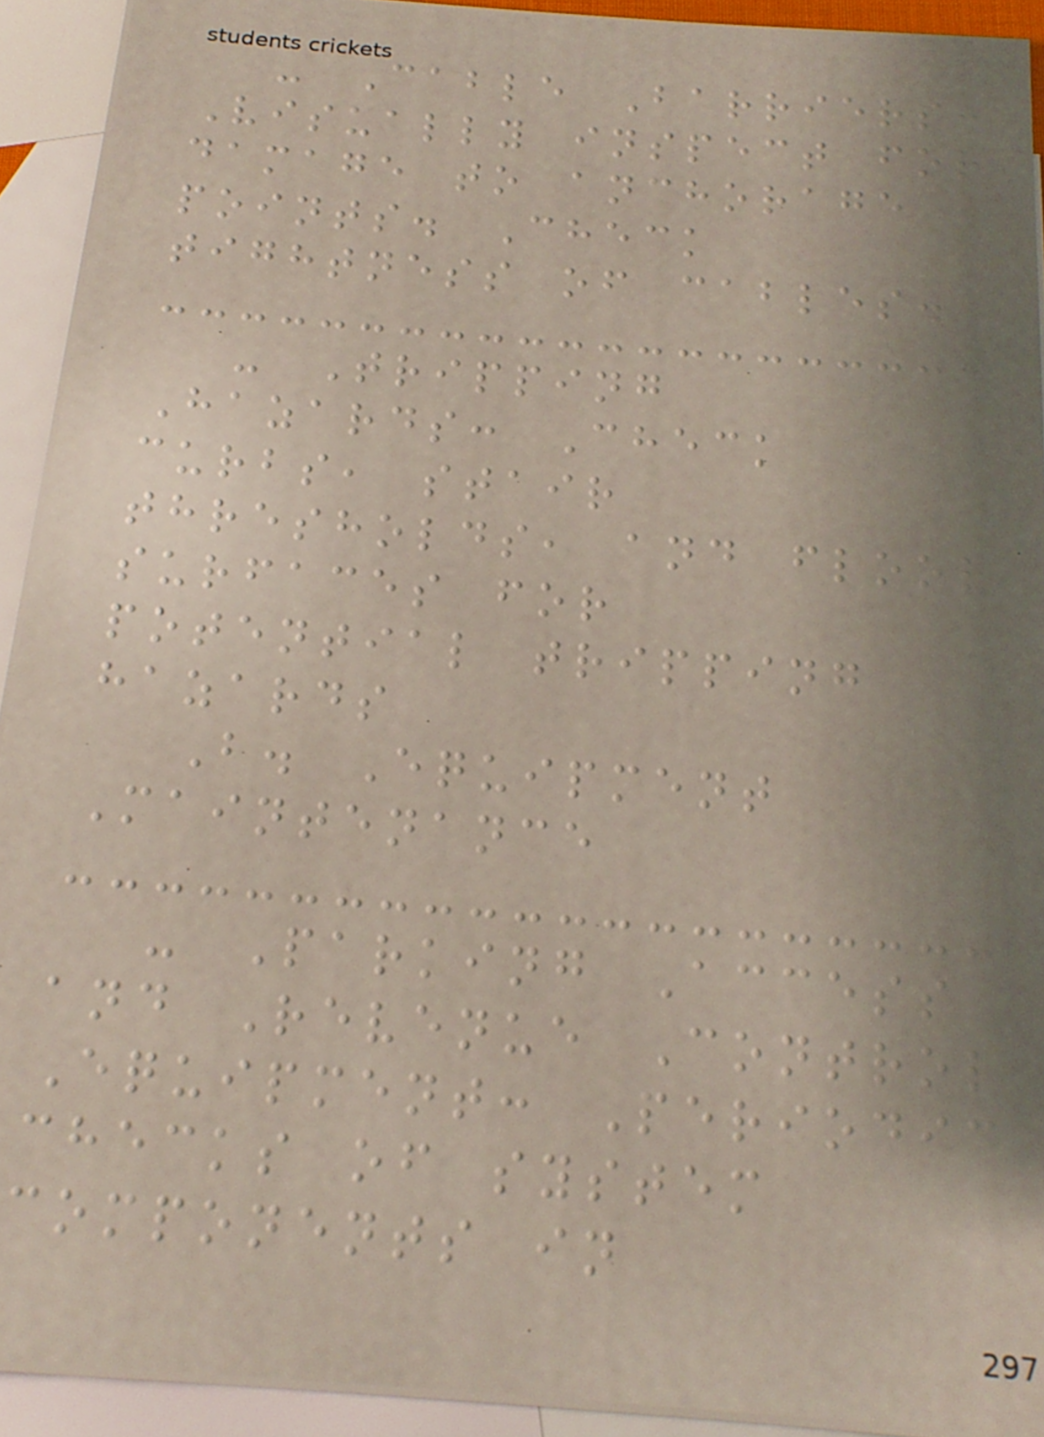- Cable Barriers:
Visually inspect for
damage to anchorage
points. Check
tightness of cables.
- Tripping
Hazards: Check
curbs, stair
thresholds, and floor
surfaces for
potential tripping
hazards
B. Equipment
Maintenance
- Parking Access
and Revenue Control
Equipment: Periodic
checks of system
components in
